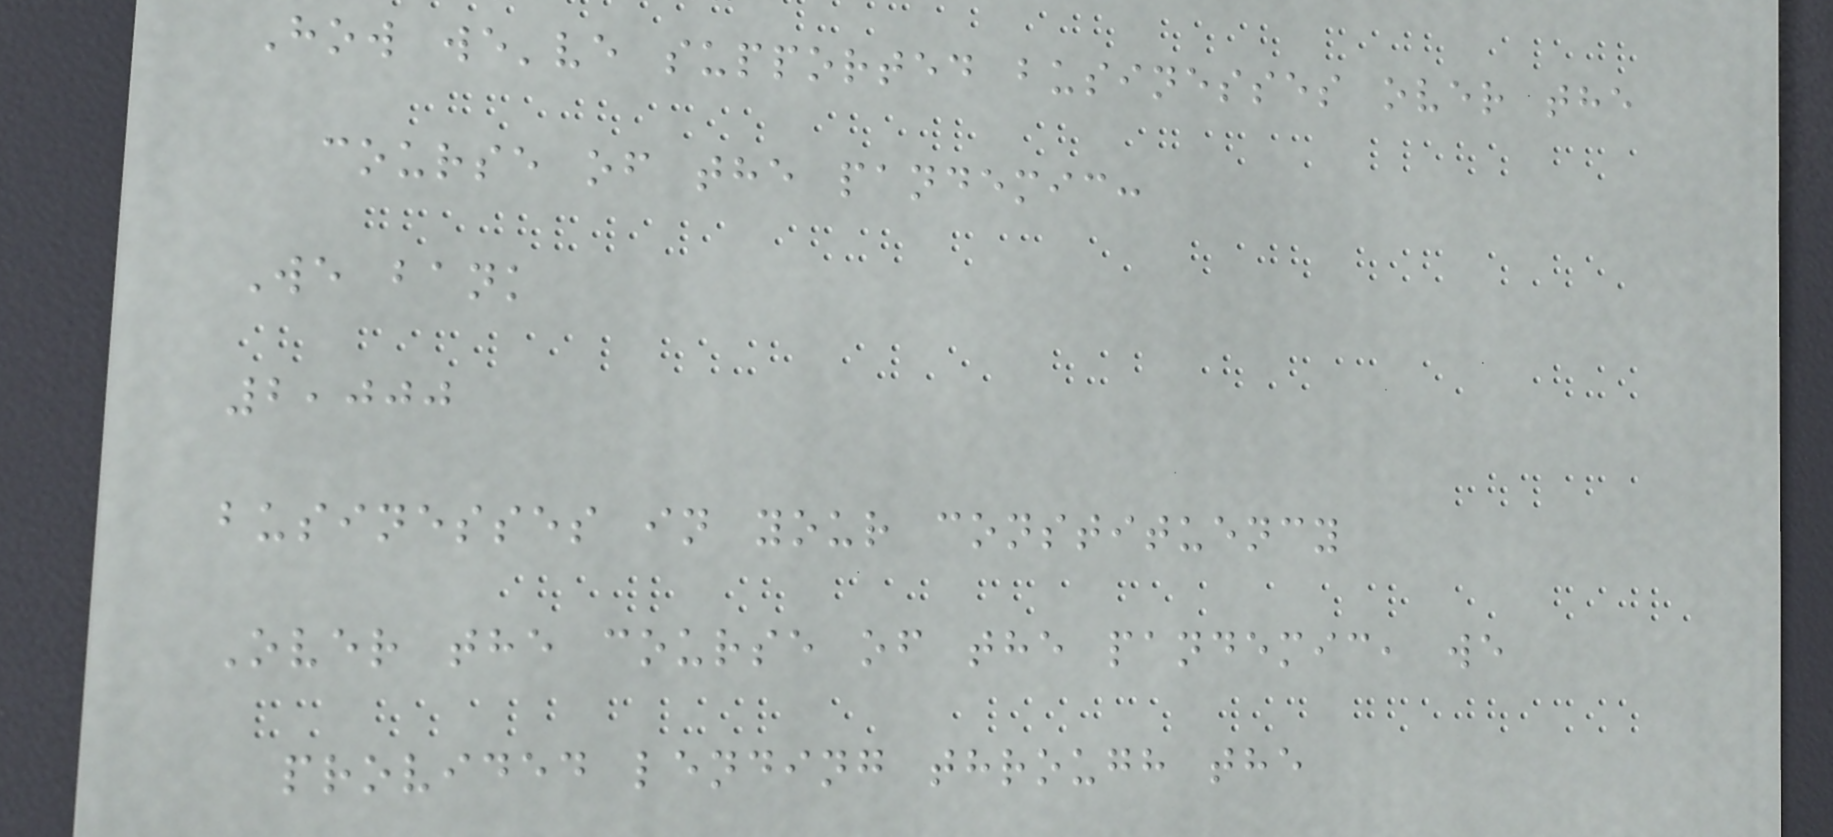How we've supported businesses over the
course of the pandemic:
We bank
2,000
businesses in your constituency
Over the course of the pandemic, we
provided lending through the
